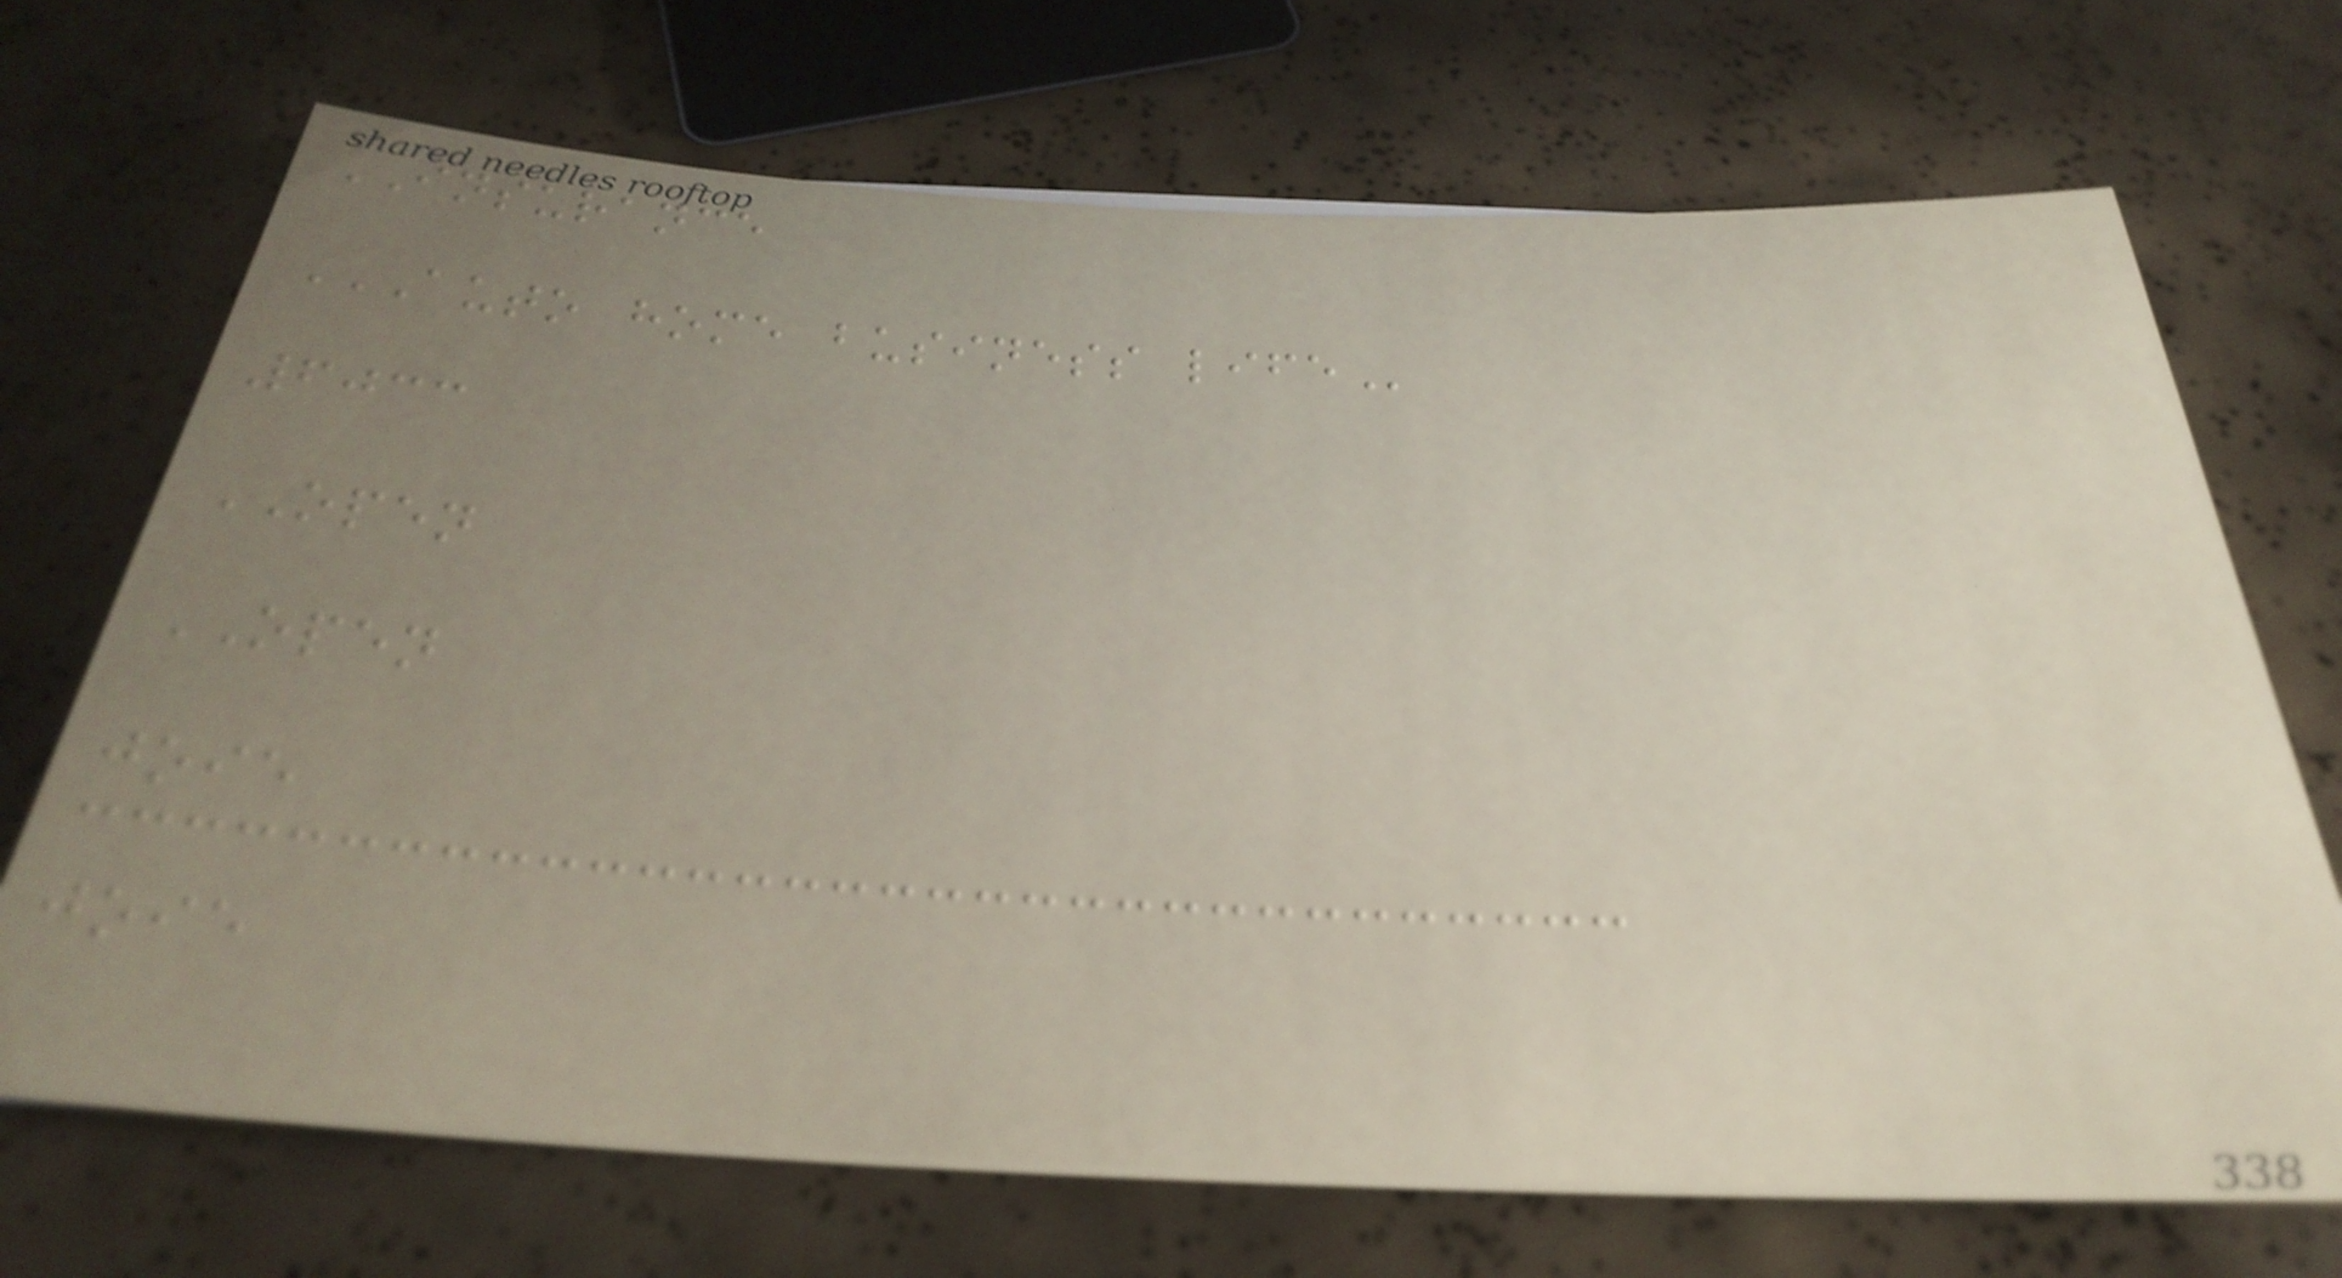INSURANCE
AUTO HOME BUSINESS LIFE
6033
OPEN
OPEN
joie
joie
